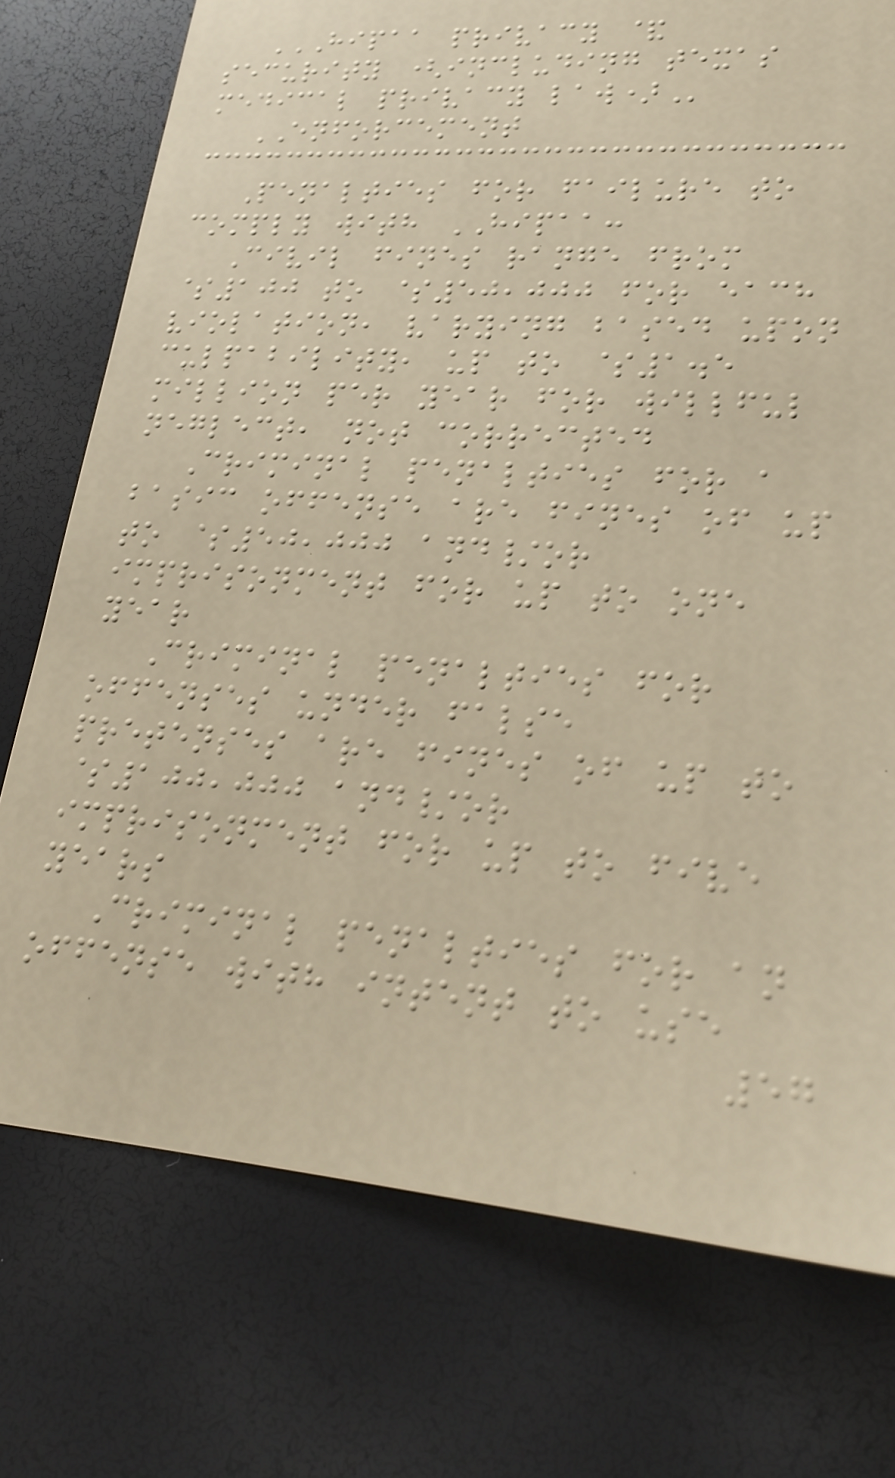HIPAA PRIVACY &
SECURITY (INCLUDING TEXAS
MEDICAL PRIVACY LAW)
ENFORCEMENT
Penalties for failure to
comply with HIPAA:
Civil fines range from
$100 to $50,000 for each
violation, varying based upon
culpability, up to $1.5
million per year for willful
neglect, not corrected
Criminal penalties for a
basic offense are fines of up
to $50,000 and/or
imprisonment for up to one
year
Criminal penalties for
offenses under false
pretenses are fines of up to
$100,000 and/or
imprisonment for up to five
years
Criminal penalties for an
offense with intent to use
57
